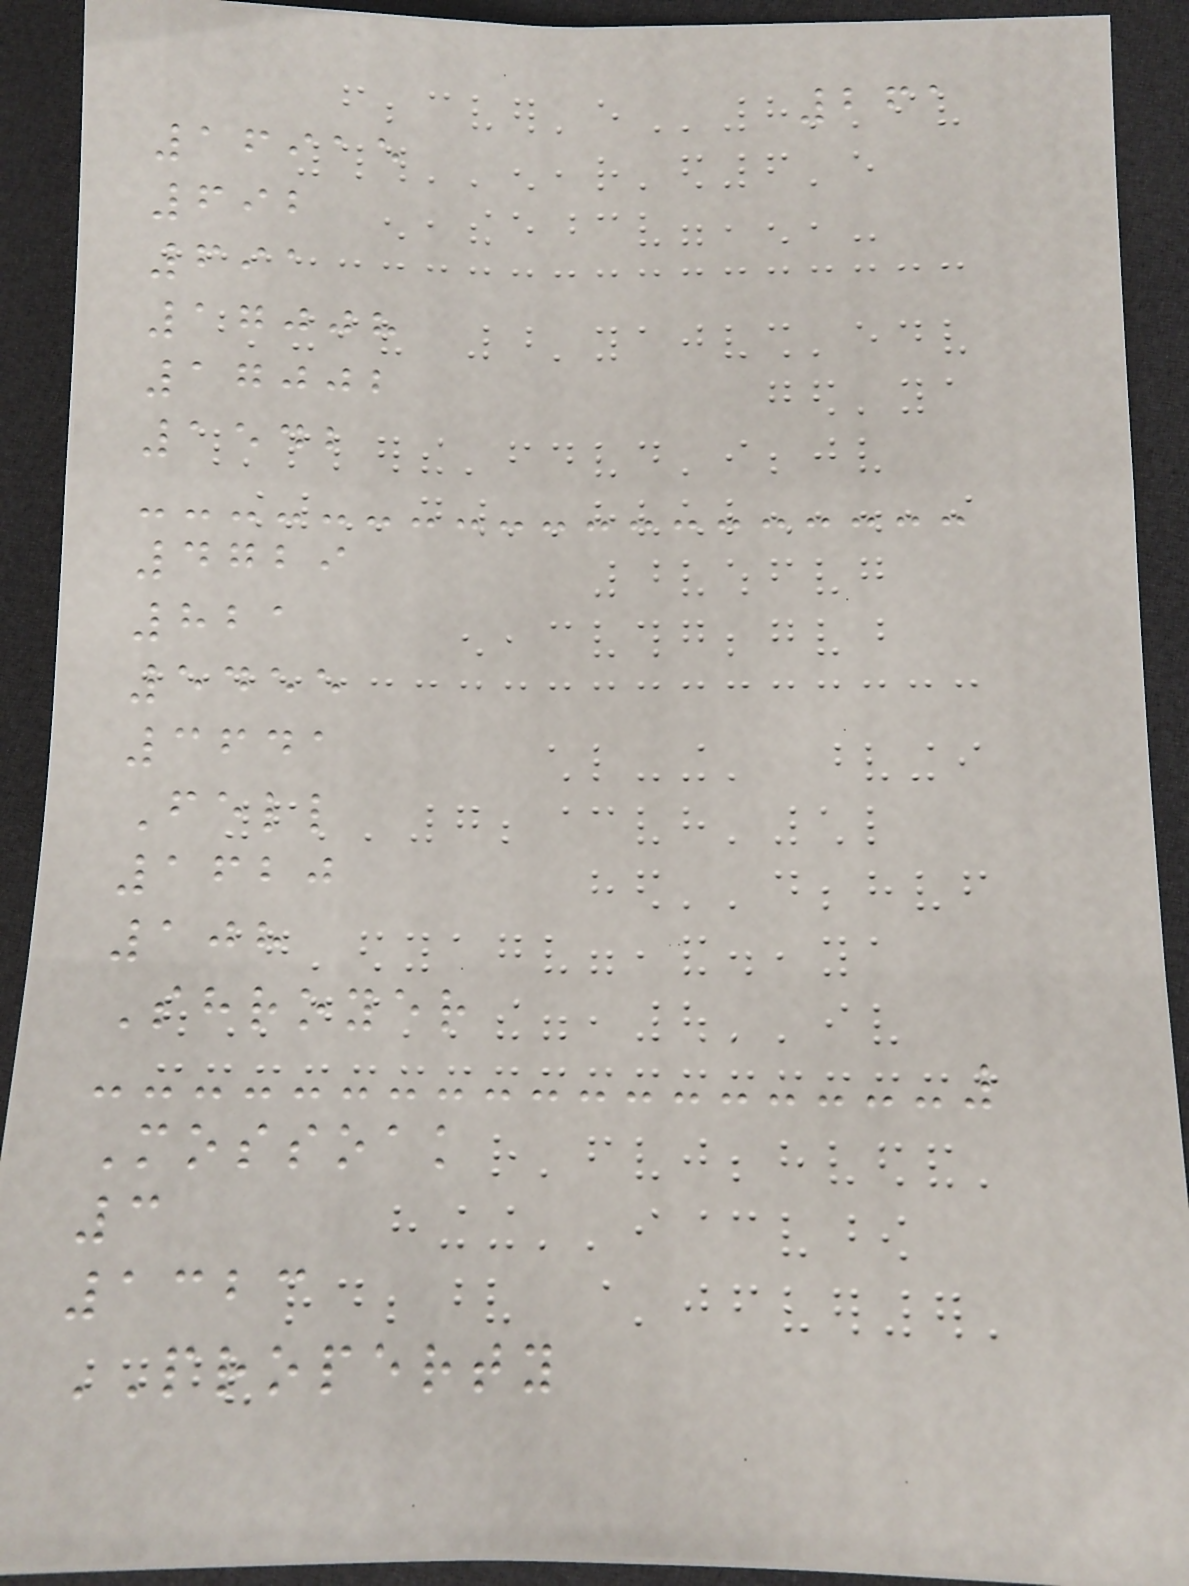261
16915
692
691
17008
17002
1542
4729
821
5455
3641
Fell
1620
108
Shroyer
Mossoak
3
1323
PROPERTY
